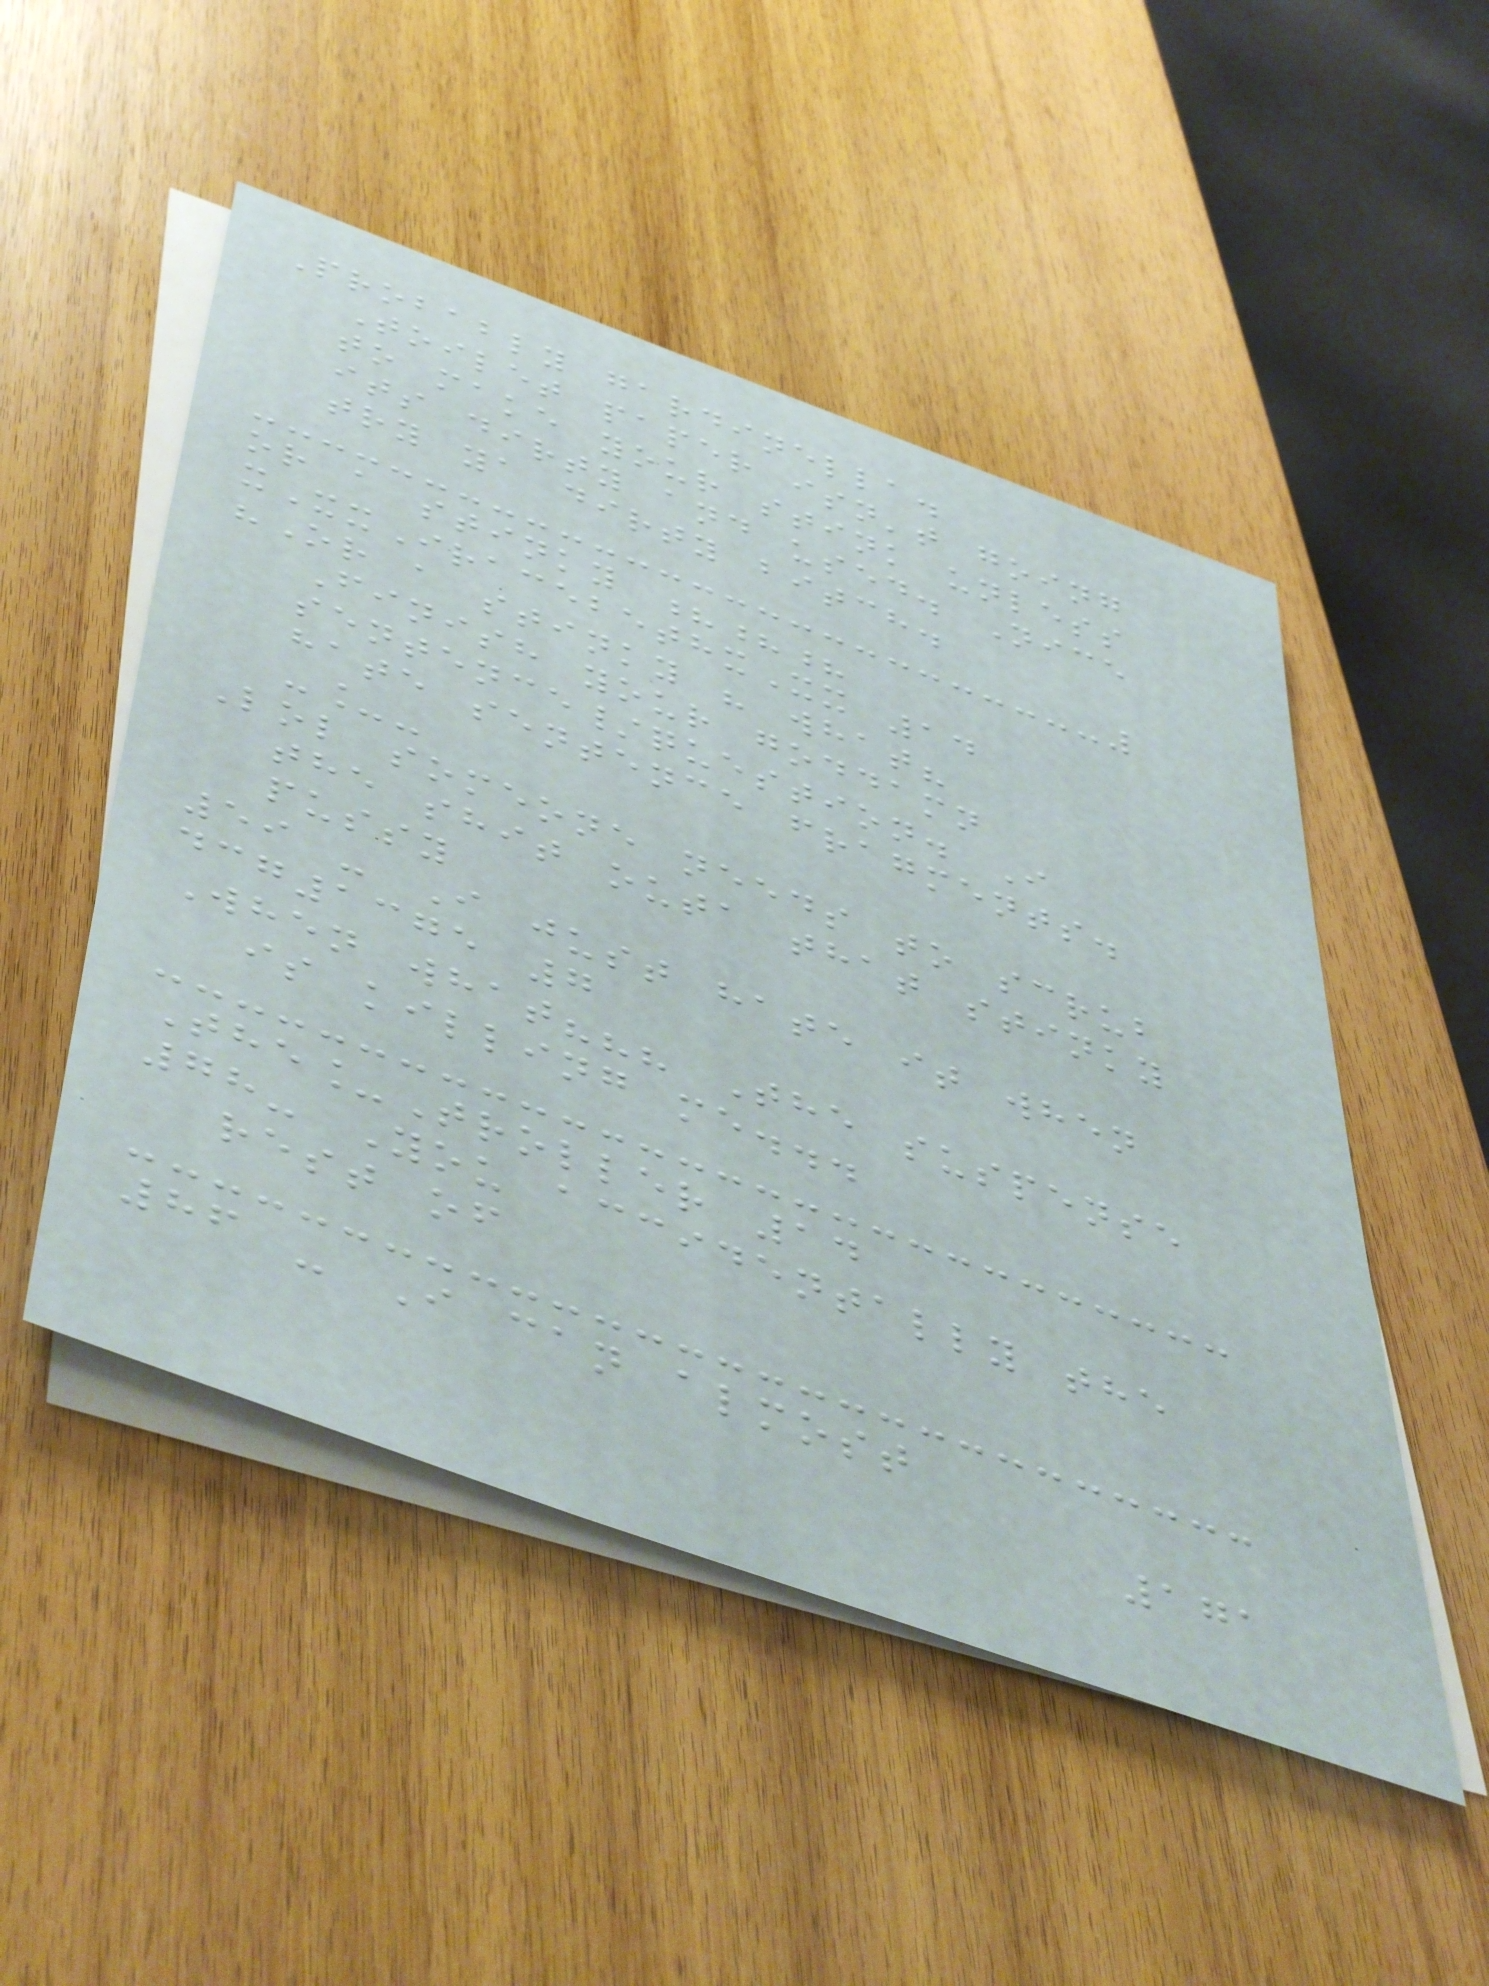Probably gardinella.
Toilet paper isn't going
to make your stink unless
its dirty and used. Nice
try ya dirty bitch.
or a stinky ???
xXxIracebethxXx 14
"Or a stinky " what?
Finish your goddamn
sentence/question. I
hate sentence fragments.
-_-
Lol someone needs to scrub
the shit outa that stinky
pussy
59 - I just hate it when
dcg1375 7
When what??? The suspense
is killing me...
The_Troller 14
78- You accidentally the
rest of
86 - I can almost
171
